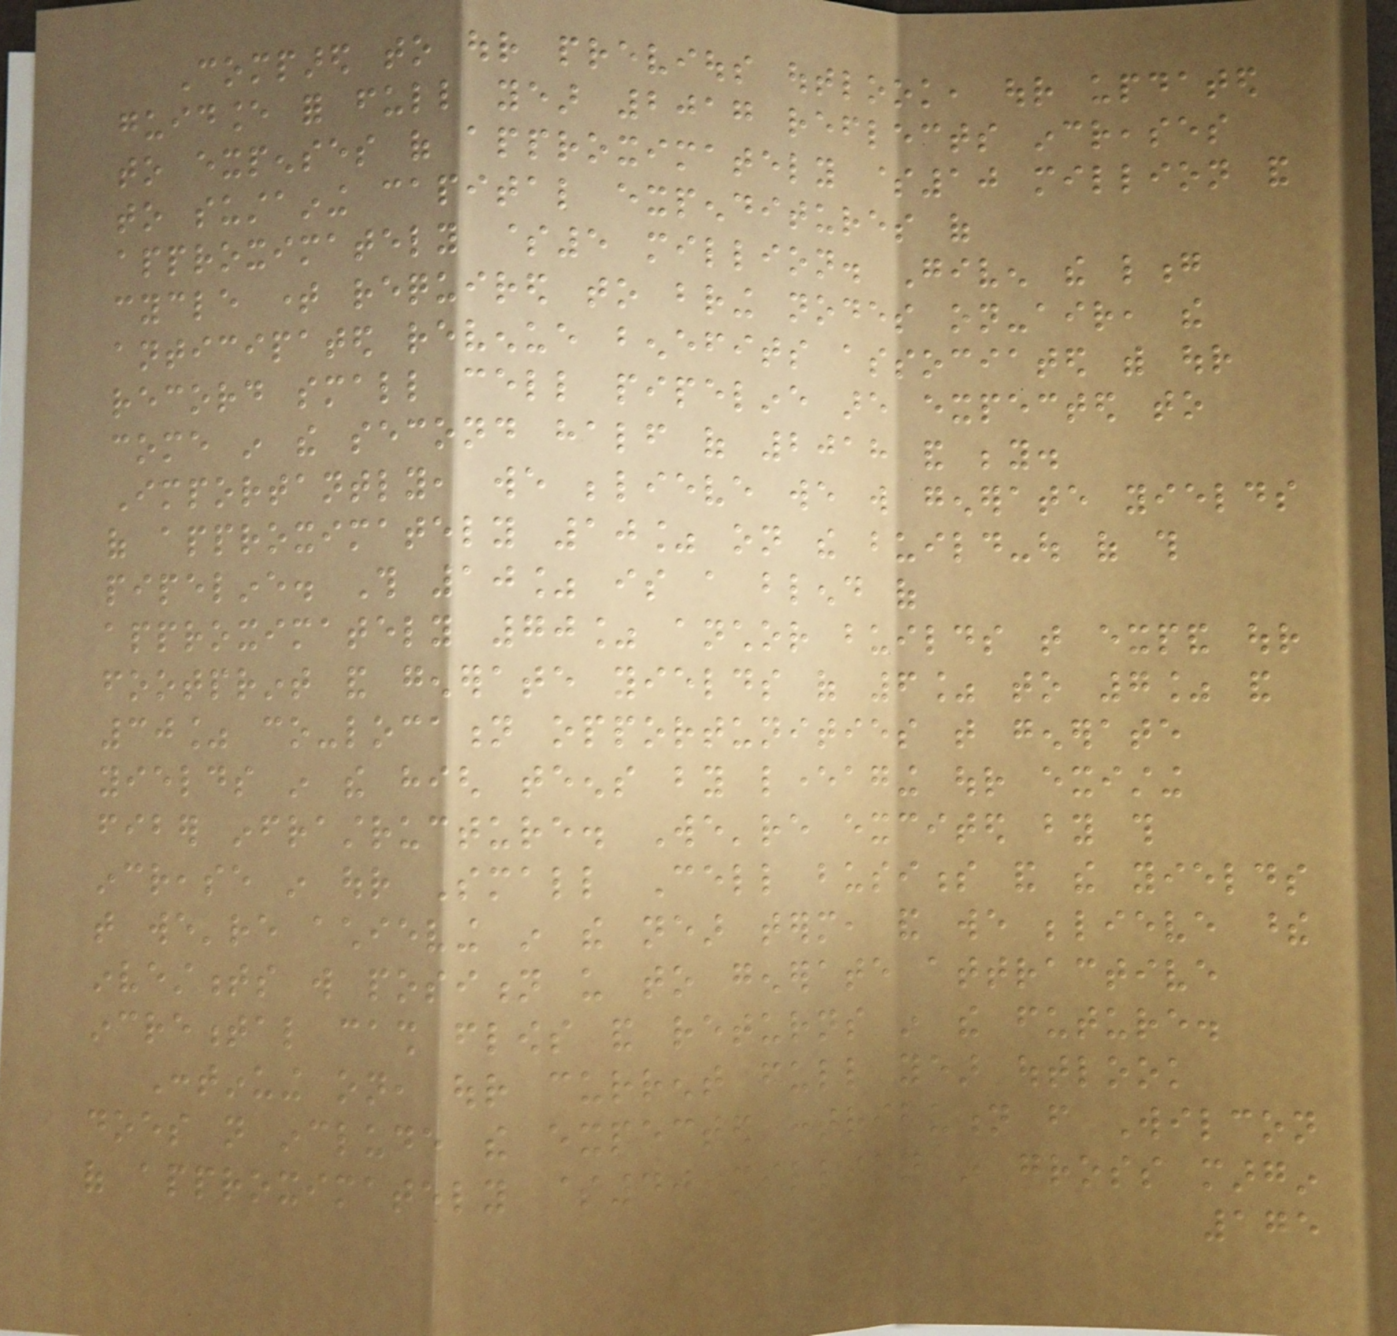Compared to our previous outlook, our updated
guidance for full year 2017 reflects increases
to expenses of approximately $10 million and
to sustaining capital expenditures of
approximately $5 million. Given the long
cycle time required to bring nodes on-air, the
anticipated revenue benefits associated with our
record small cell pipeline are expected to
come in the second half of 2018 and beyond.
Importantly, we believe we will generate yields
of approximately 10% on the build-out of this
pipeline. This 10% is a blend of
approximately 70% anchor builds that expand our
footprint and generate yields of 6% to 7% and
30% co-location opportunities that generate
yields in the high teens by leveraging our existing
fiber infrastructure. We're excited by this
increase in our Small Cell business and the yields
that we're achieving in the near term, and we believe these
investments will position us to generate attractive
incremental cash flows and returns in the future.
Continuing on, our current full year outlook
does not include the expected contribution from Wilcon
of approximately $40 million in gross margin
175
